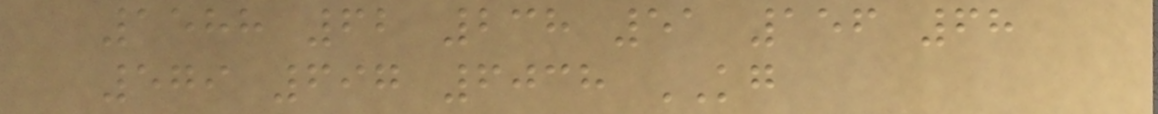1588 62 238 51 156 68
579 697 6038 KG
